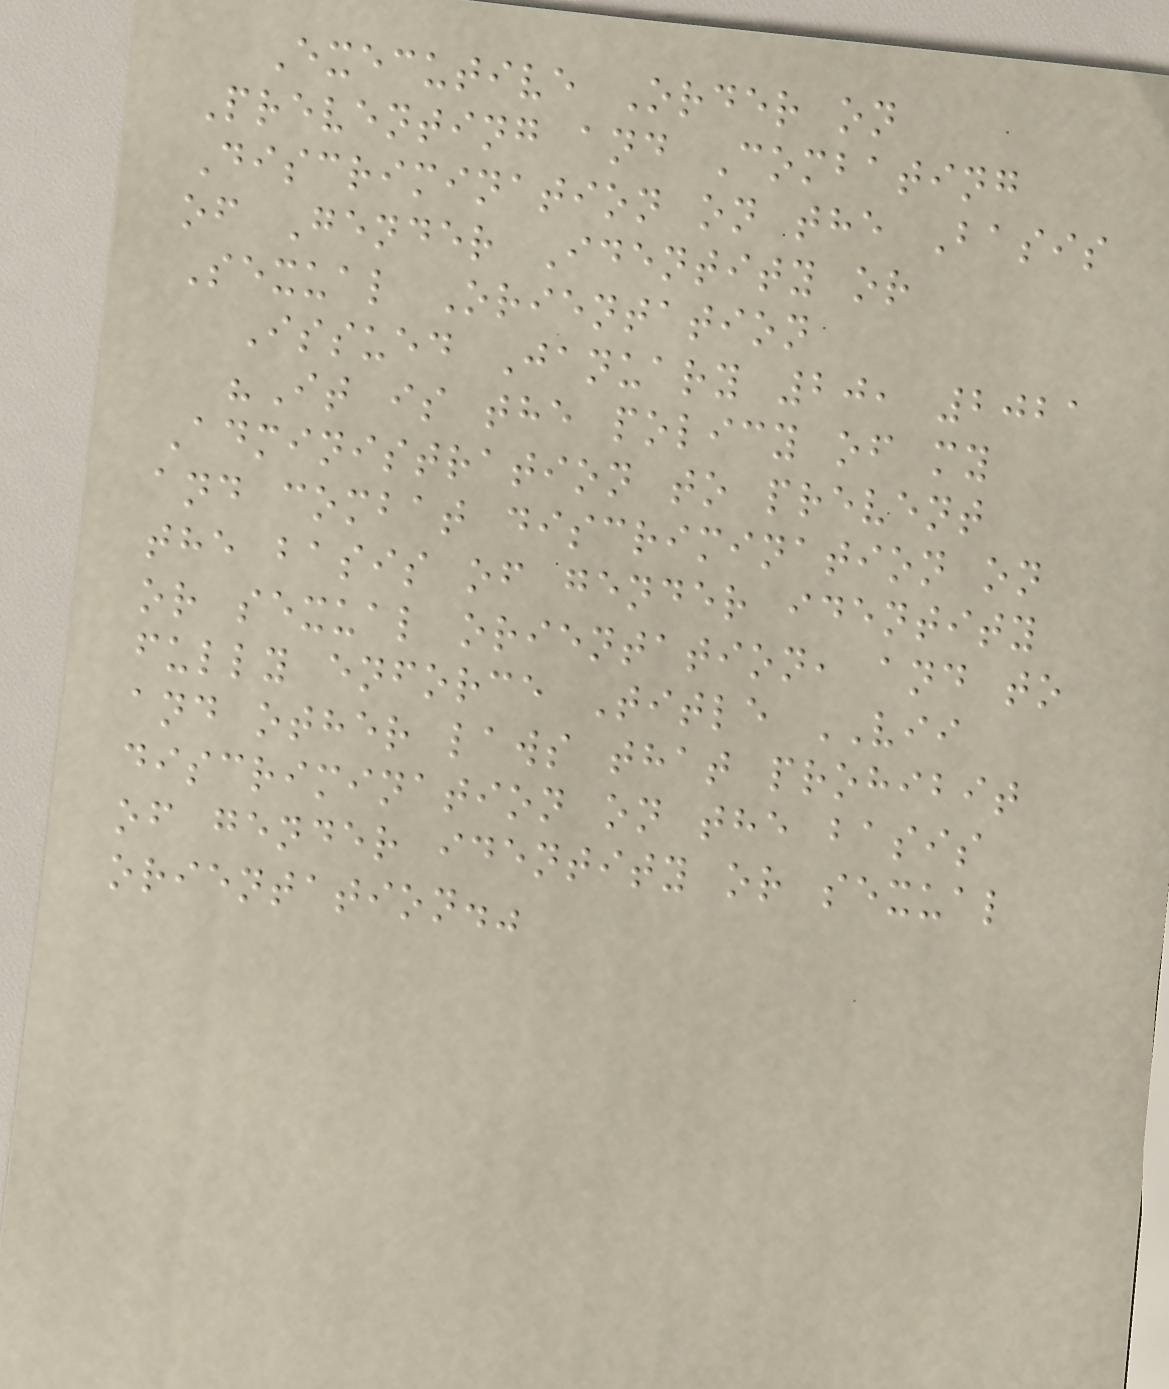Executive Order on
Preventing and Combating
Discrimination on the Basis
of Gender Identity or
Sexual Orientation
Issued January 20, 2021
"It is the policy of my
Administration to prevent
and combat discrimination on
the basis of gender identity
or sexual orientation, and to
fully enforce Title VII
and other laws that prohibit
discrimination on the basis
of gender identity or sexual
orientation."
